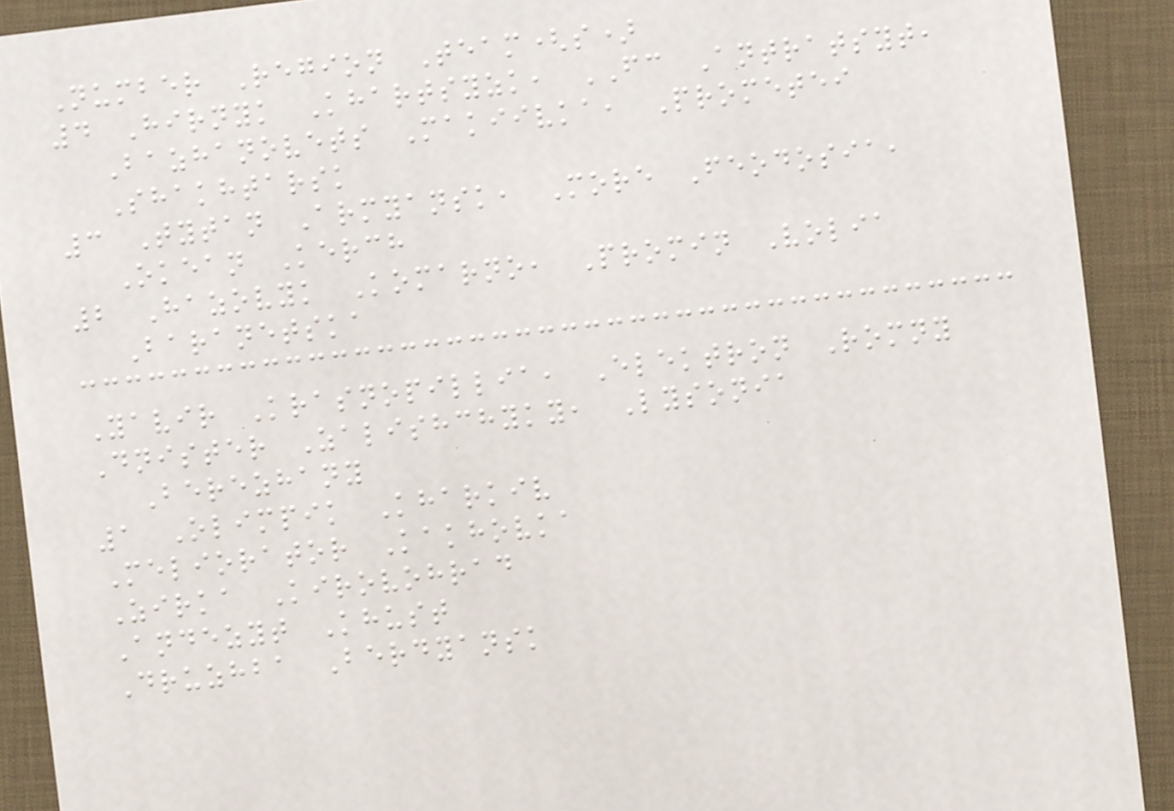Number Region Team(s)
4 Hirnyk Khartsyzk, FC Antratsyt,
Bazhanovets Makiivka, Prometei
Shakhtarsk
3 Tytan Armyansk, More Feodosia,
Okean Kerch
2 Hazovyk Komarno, Promin Volia
Baranetska
Yavir Krasnopillia, Elektron Romny
Dnister Zalishchyky, Lysonia
Berezhany
1 Olimpik Kharkiv
Meliorator Kakhovka
Zirka Kirovohrad
Andezyt Khust
Druzhba Berdyansk
